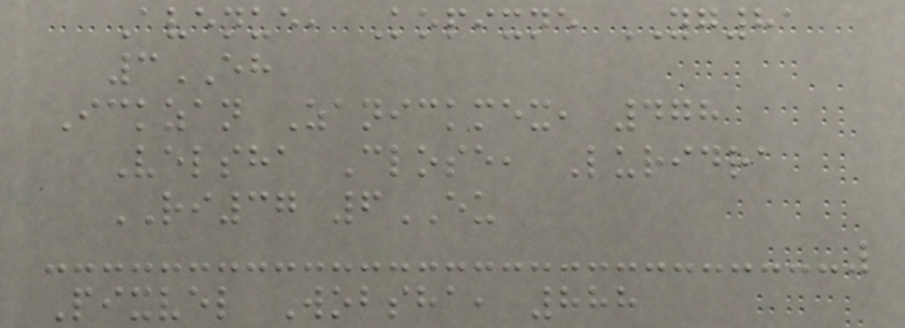Avenue, Kopixne YG81
3EH
Ickzan Zanickmex, 478
Velsha Close, Luridra
RI37 6EU
Pixvel Wobsha, 888
